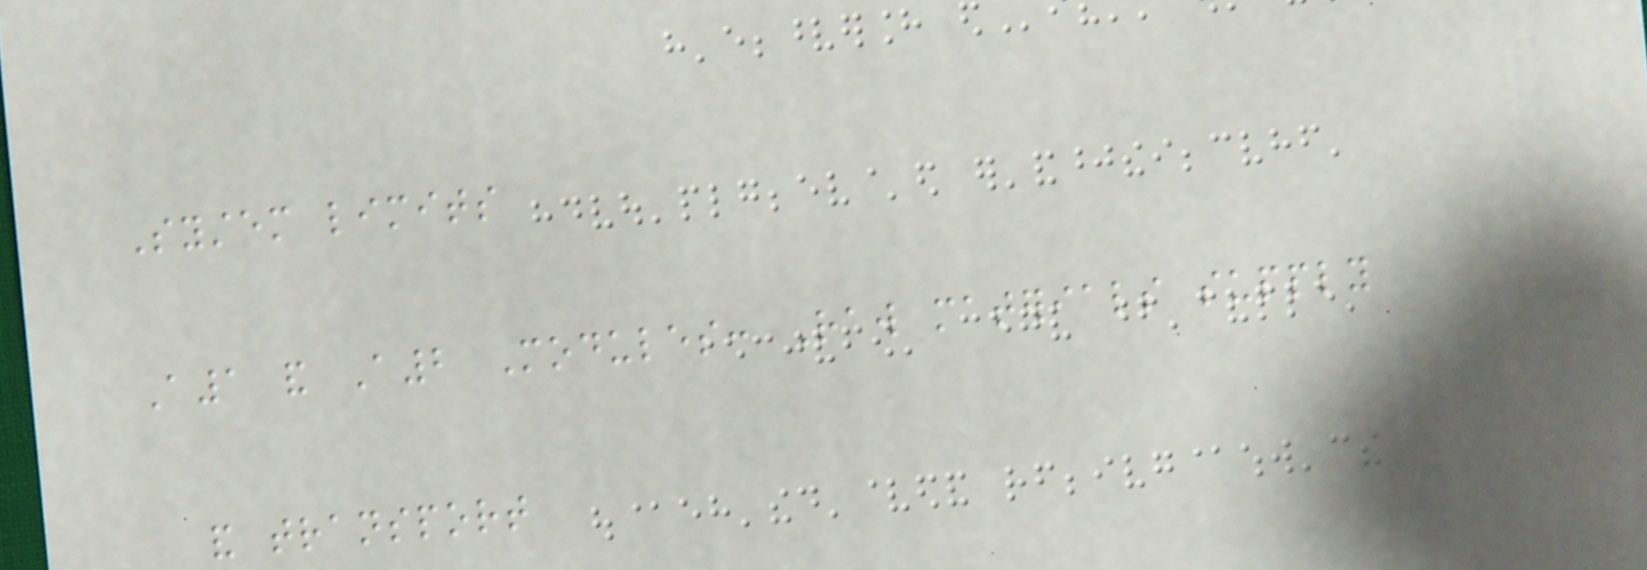System limits
A1 and A2 Modules: Raw materials supply
and transport
